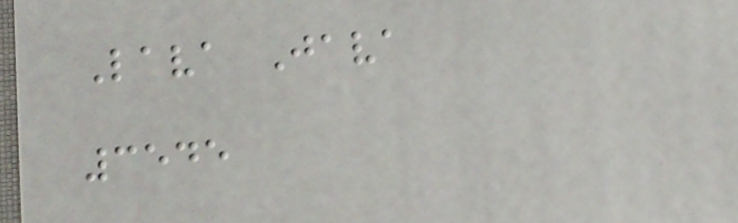Lava Java
3545
